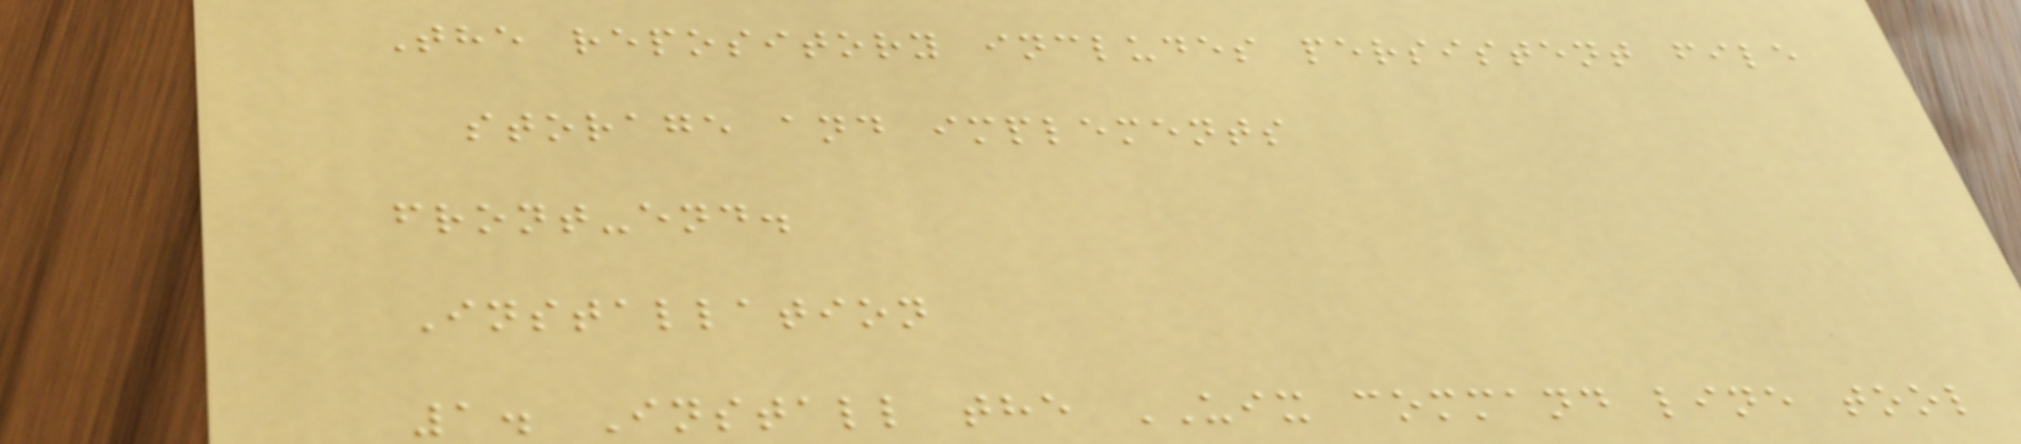The repository includes persistent file
storage and implements
front-end.
Installation
1. Install the UIX command line tool
